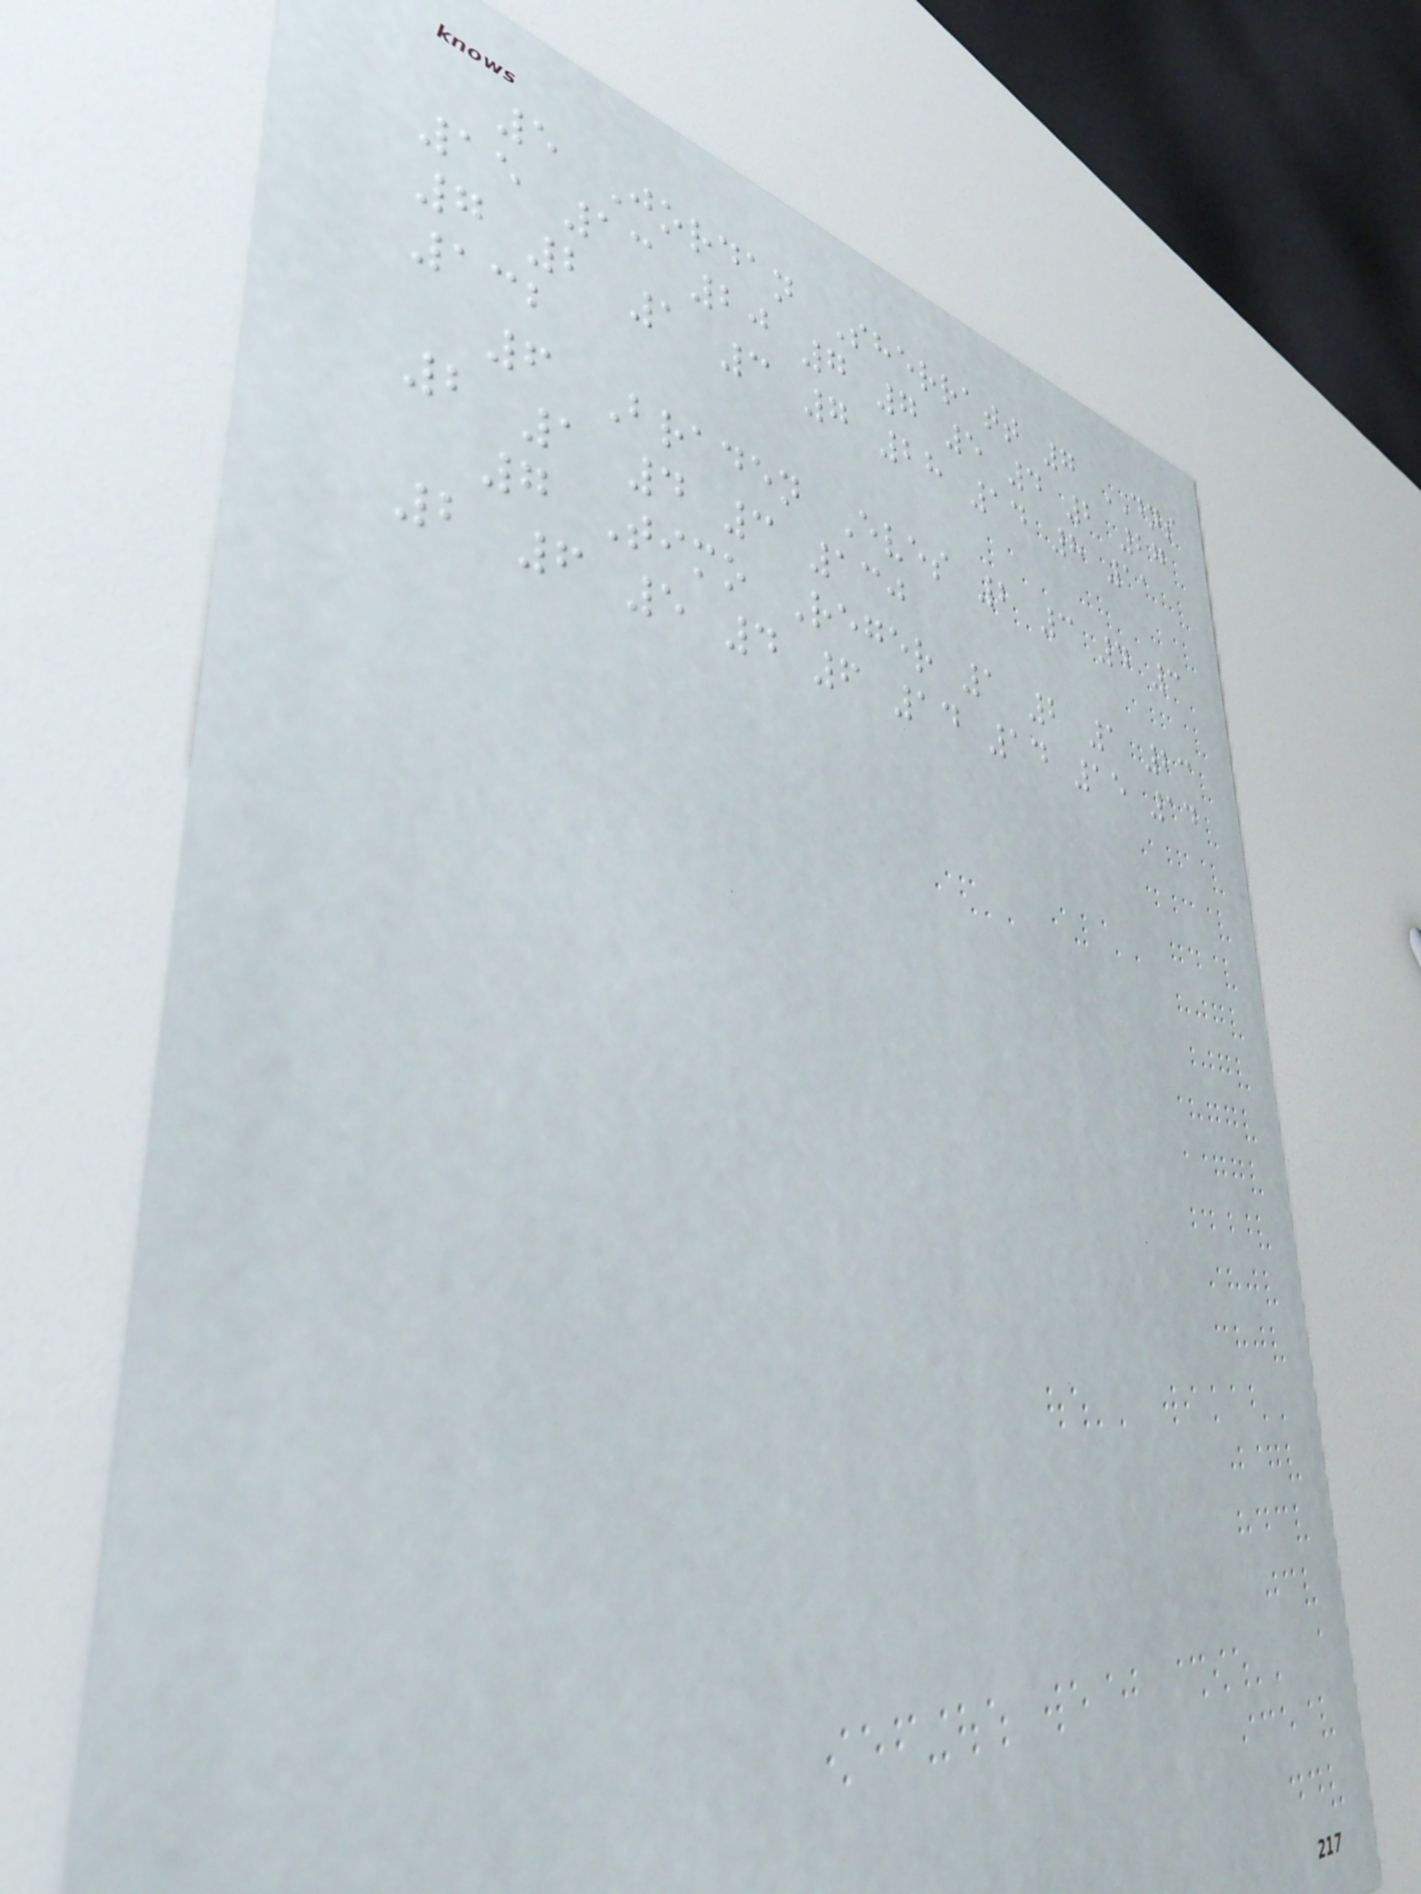5 Jordan Sherratt 7 DNS
15 13 20 7 7 5 4 2 27
7 2 1 3 7 28 14 8 11
132
6 Braden Eves 2 3 4 3
2 1 4 3 130
7 Timo Reger 1 2 1 23
2 6 5 4 6 14 14 15 14
